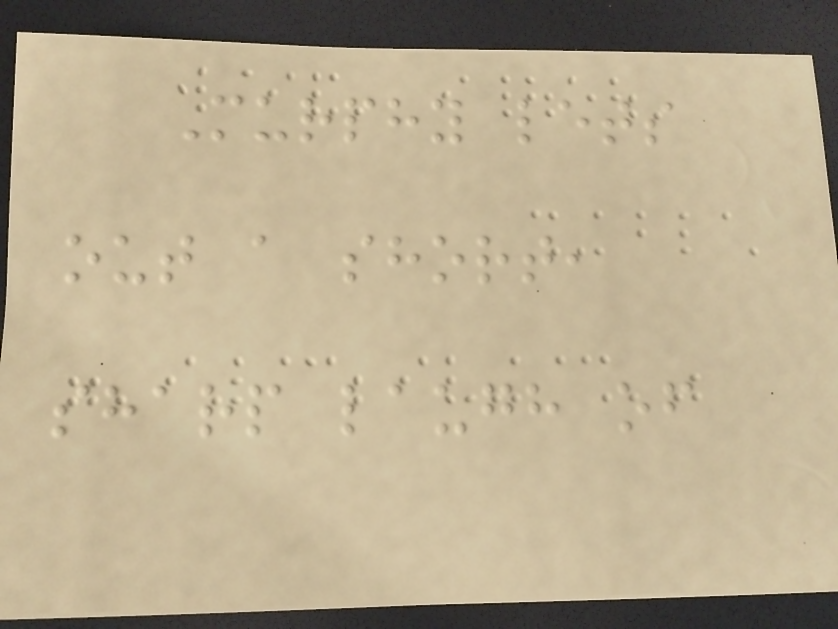Murphy lets
out a short,
sharp laugh of
